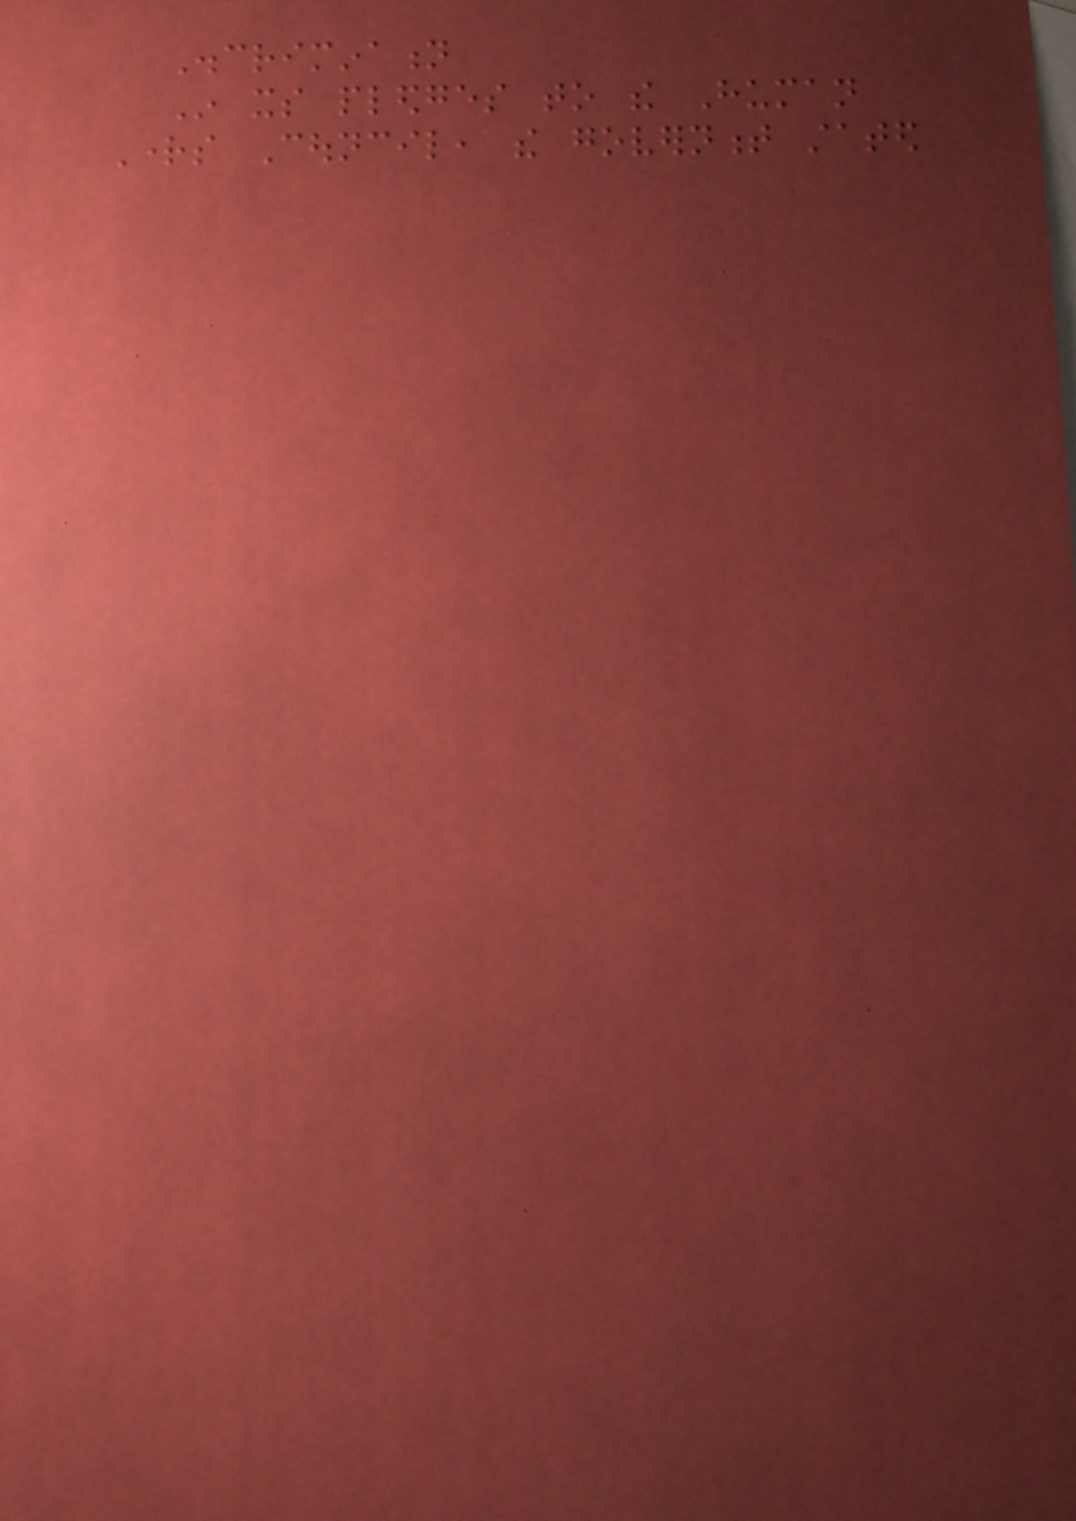Discrimination
In its pledges to the Human
Rights Council, the government stated
